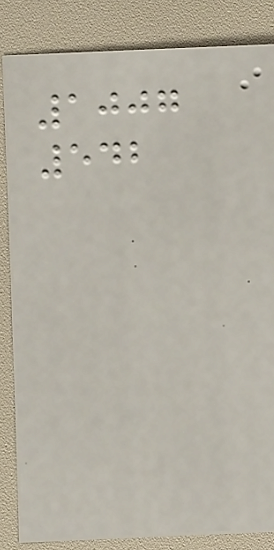1007
542
